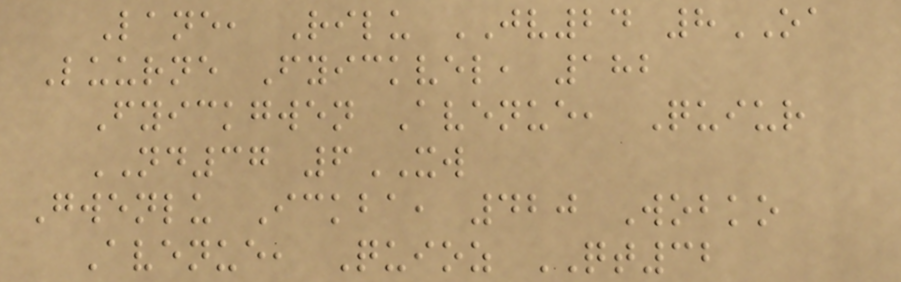Lane, Rilu JV24 8OA
Luurne Fyickvel, 182
Fyickgwen Avenue, Quiur
ND37 6XW
Gwenlu Ickba, 420 Wobko
Avenue, Quioz QT32
